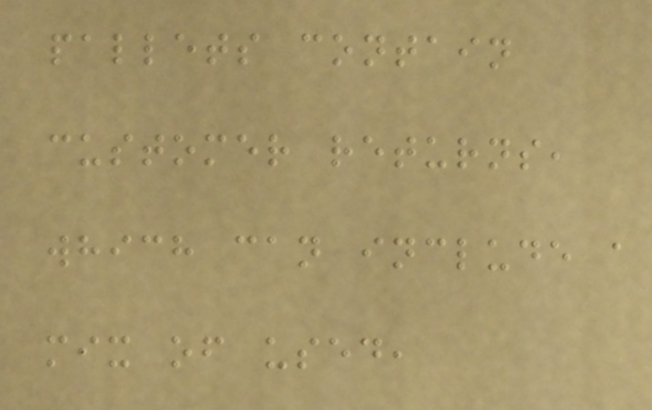pallets contain
customer returns,
which can include a
mix of used,
